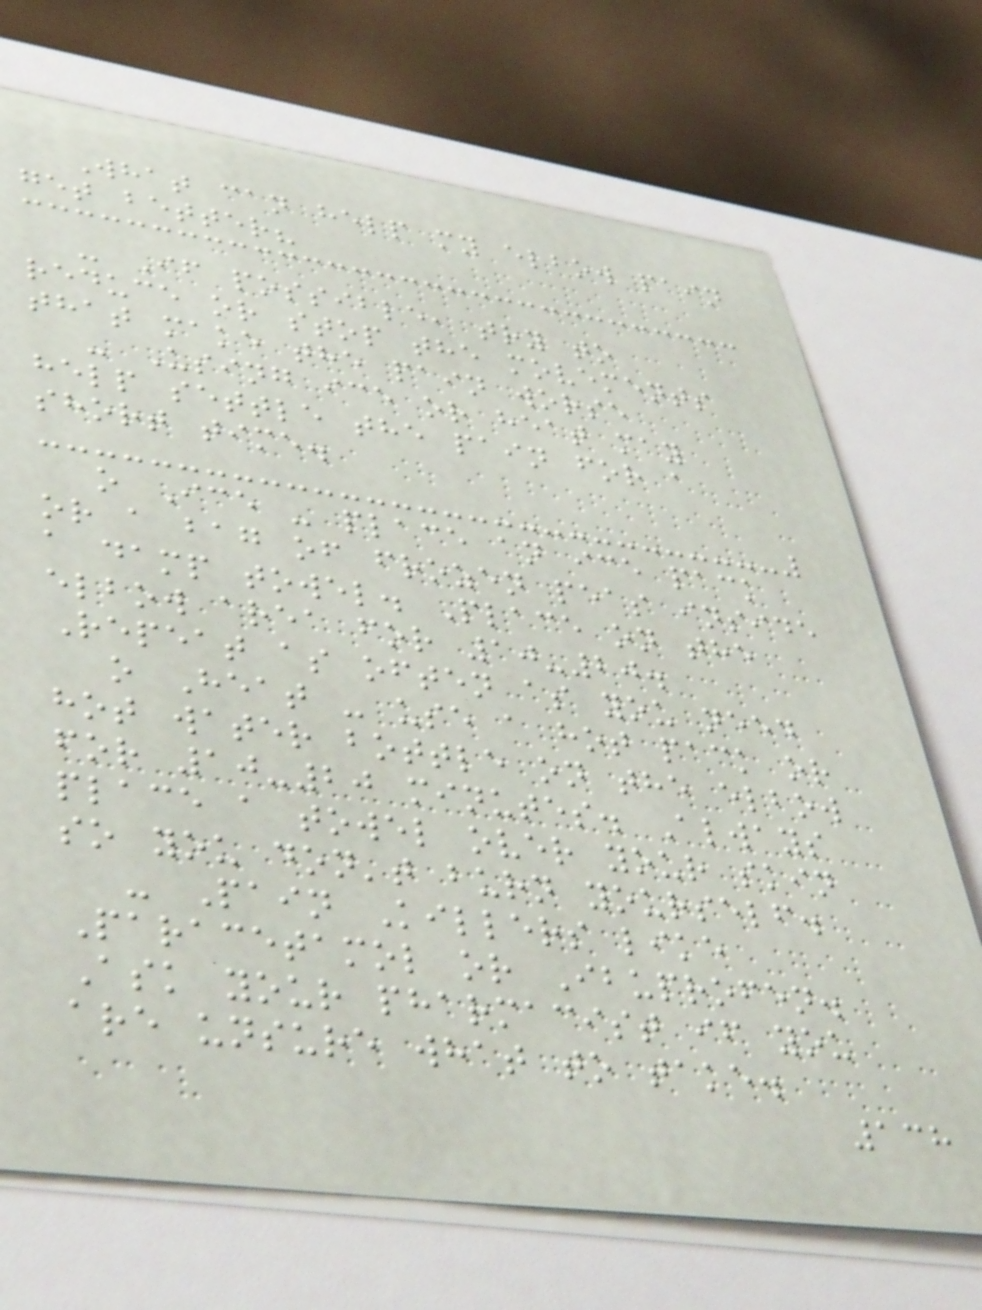What can help my elbow pain
get better?
- If possible, try to
reduce or stop the movements
that make the pain worse
- Using ice or heat may
help settle the pain for a
short time.
o Ice - place an ice pack
or a bag of frozen peas inside
a damp towel. Place on the
elbow area for 10-20.
Repeat as often as you need
o Heat - use a hot pack or
hot water bottle on the elbow
for 10-20 minutes. Always
place a towel over your skin
so you don't burn yourself.
- Pain Killers like
Paracetamol or Ibuprofen.
Ask your pharmacist if you
are unsure what to take.
138
